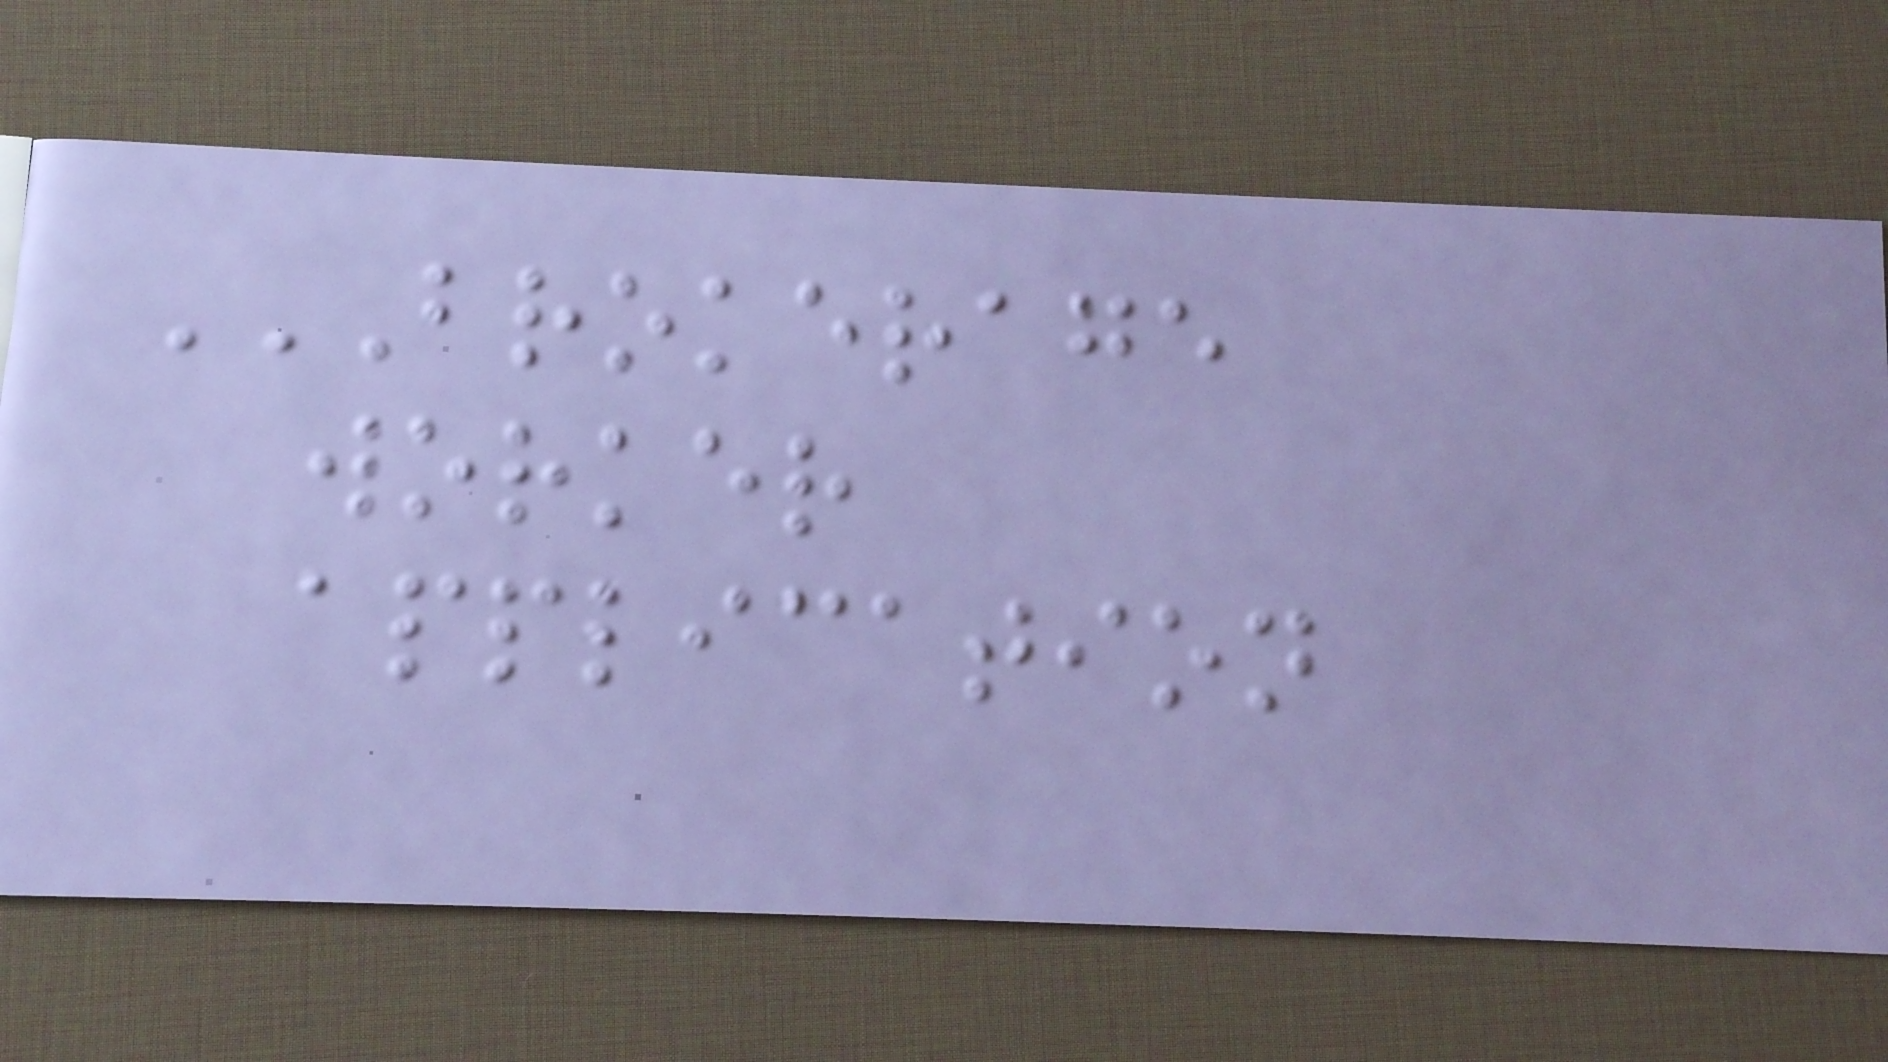BROKERAGE
WORKER
APPLICATION
